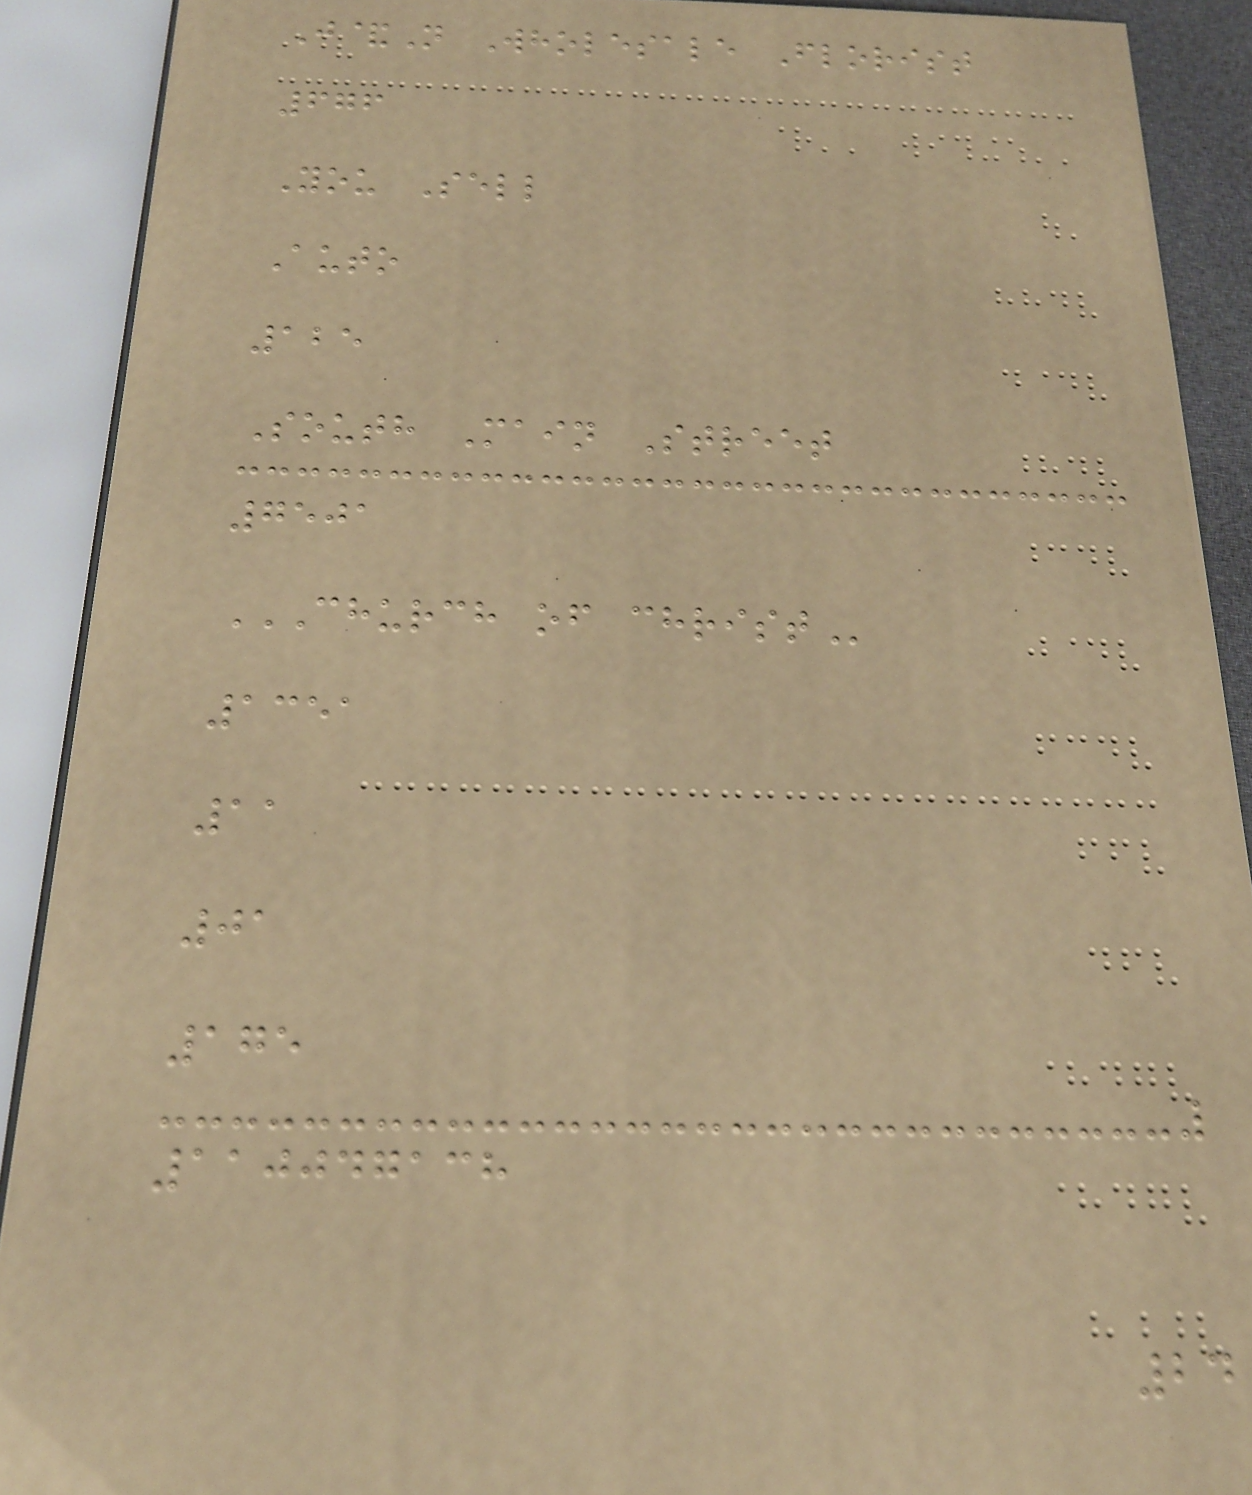J&N Wholesale Florist
676
You Sell
Auto
125
South Main Street
7501
CHURCH OF CHRIST
1351
11
01
175
110047138
24
